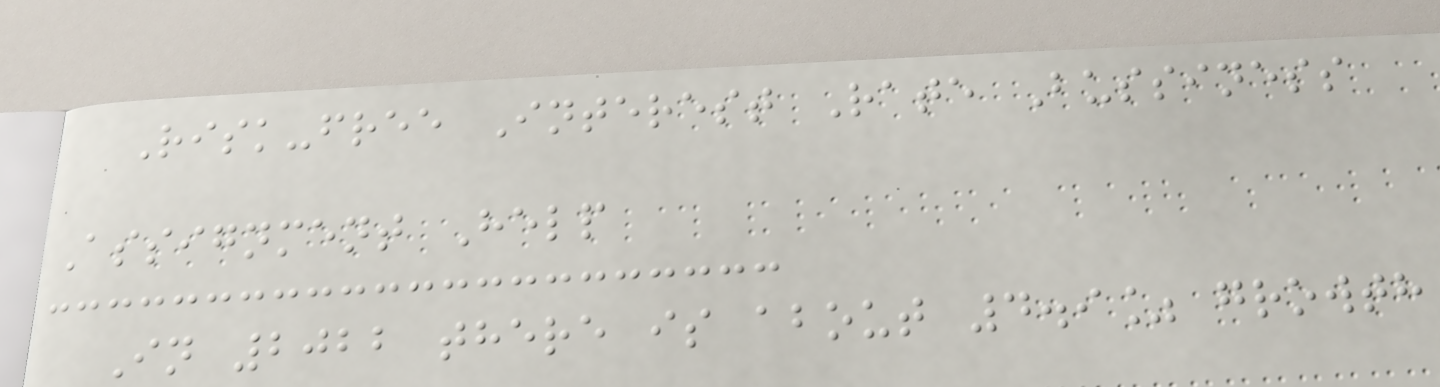Risk-free Interest Rate Bussiness
Assignment Help
In 2022 there is about 4.9% growth
